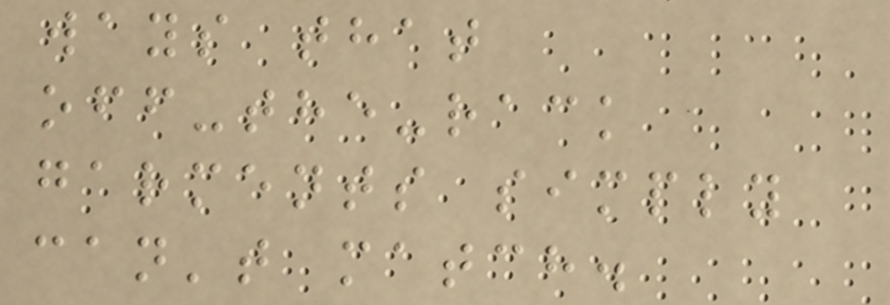ways that
off-the-rack
garments simply
can't match.
